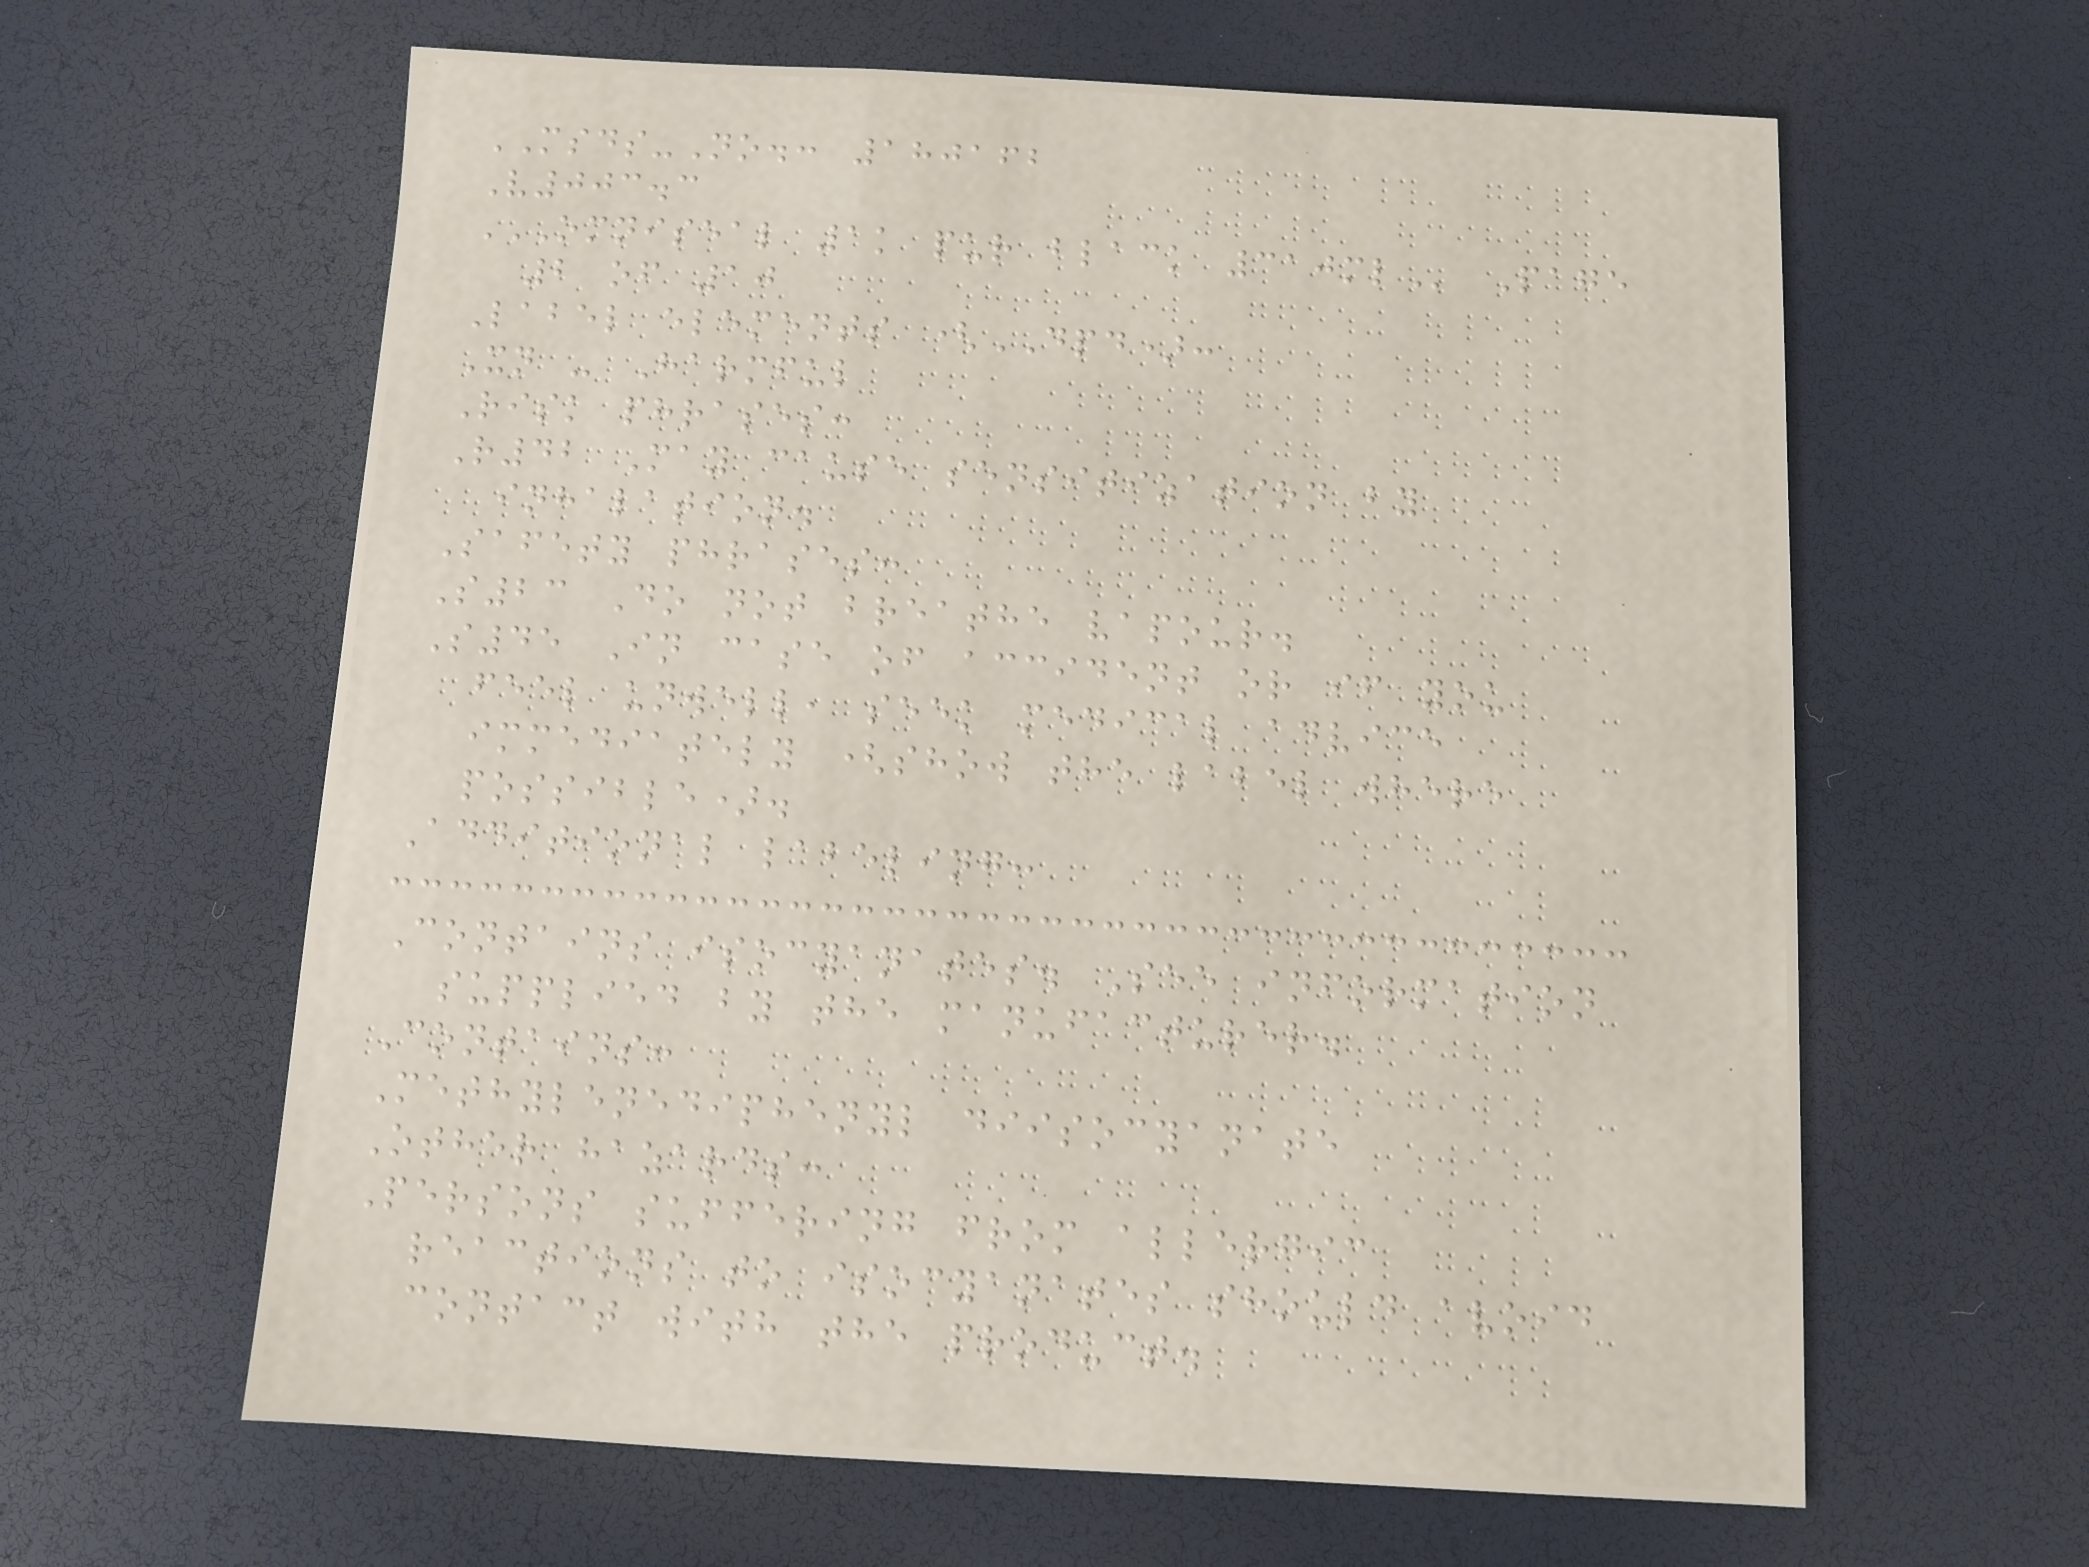MSDS-No.: 180162
V003.3
OMNISEAL 1K PUR BLACK 310ML Page
2 of 10
Label elements (DPD):
Xn - Harmful
Risk phrases:
R42 May cause sensitization by
inhalation.
Safety phrases:
S23 Do not breathe vapour.
S45 In case of accident or if you
feel unwell, seek medical advice
immediately (show the label where
possible).
Additional labeling:
Contains isocyanates. See information
supplied by the manufacturer.
Contains:
Methylenediphenyl diisocyanate
Other hazards:
Persons suffering from allergic
reactions to isocyanates should avoid
contact with the product.
